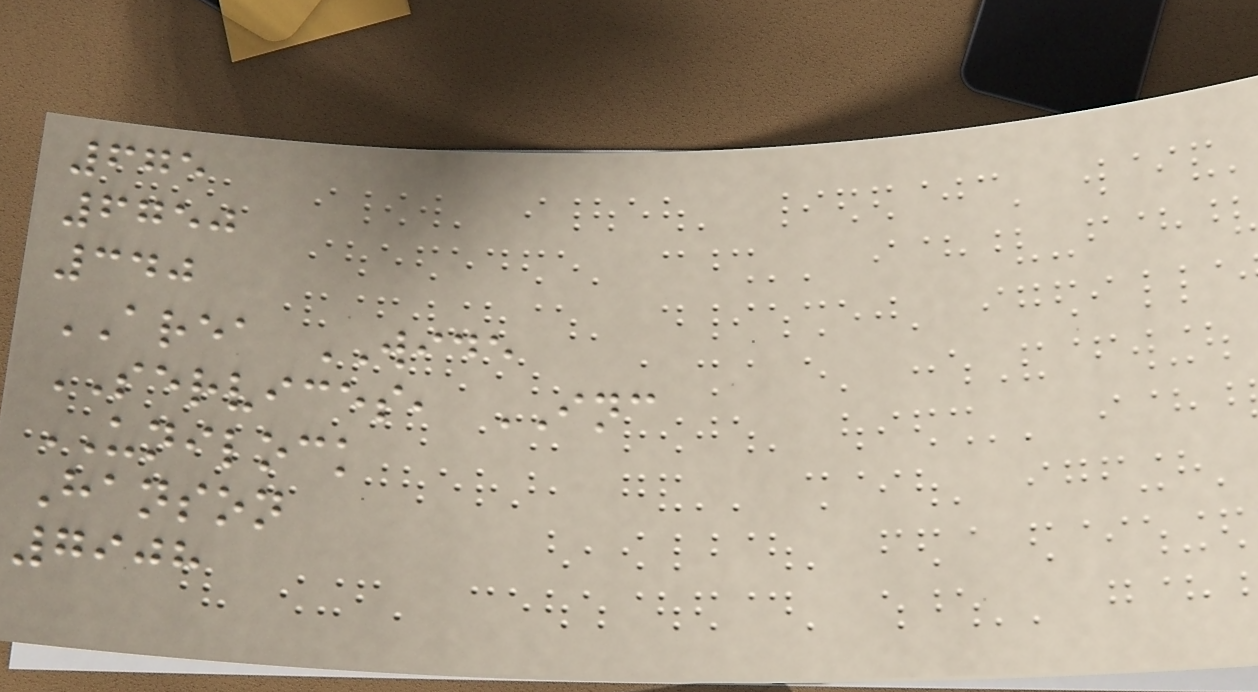675
6750
340
AREA WIDE
SERVICES, INC
UNILOCK
Hanson
7908
